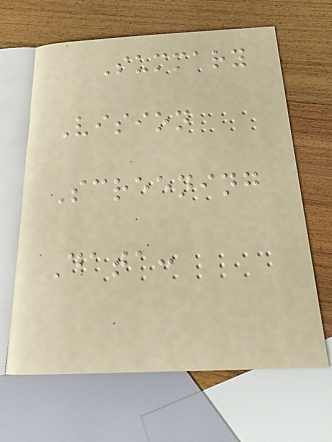Summary
Vision
Screening
Data:
